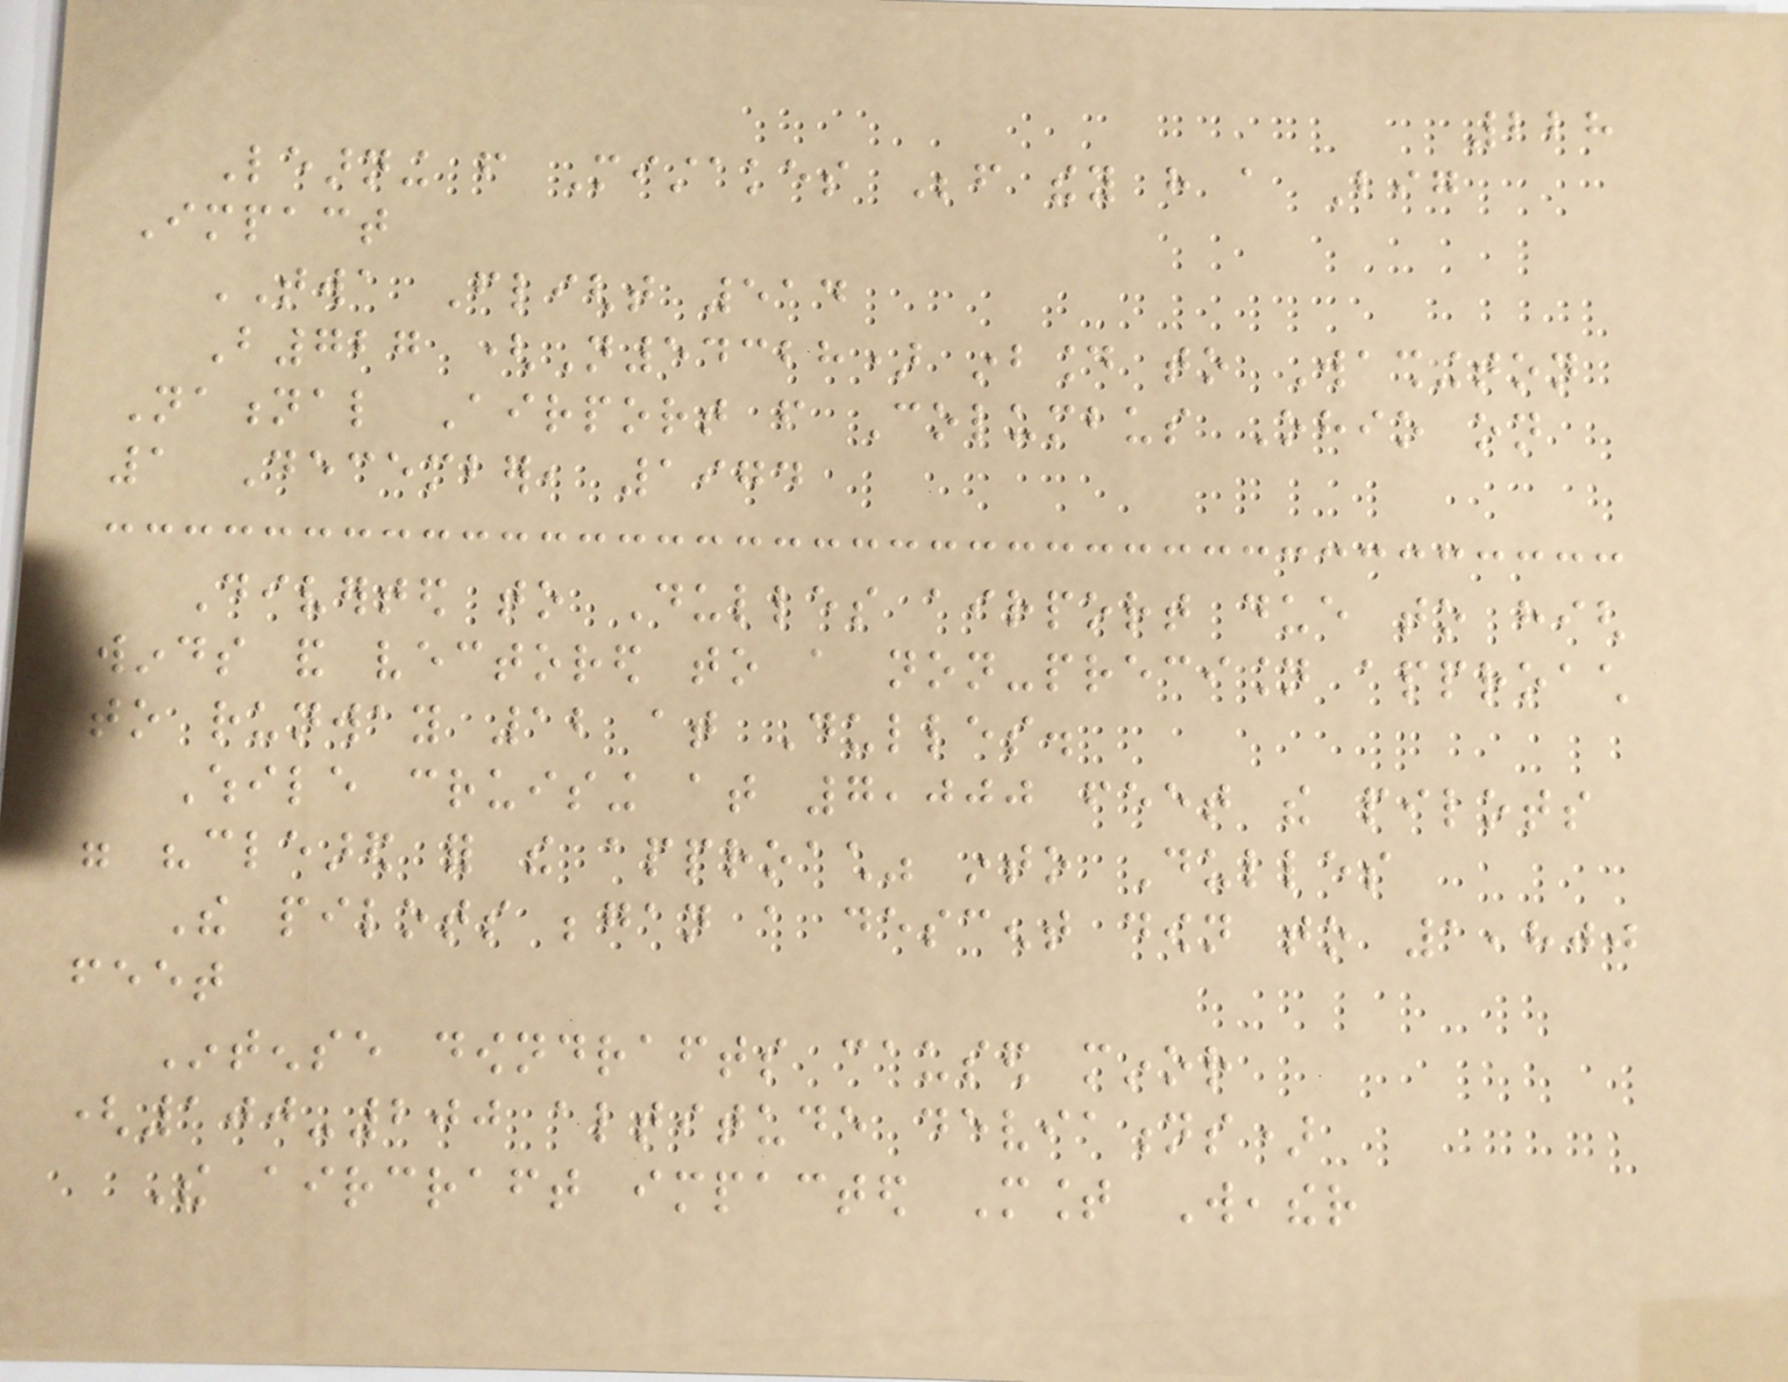228
Learning from Mistakes Before they have a Big
Impact
TWA Flight 514
B727 (N54328) inbound to Washington
National Airport from Columbus Ohio on
1 December, 1974
Diverted to Dulles airport due to high
winds and vectored to a non-precision approach
to runway 12 at Dulles.
While cruising at 7,000 feet the pilots
were "cleared for the approach" into Dulles
The pilots began a descent down to 1,800
feet
Intense downdrafts caused minor
(100-200 altitude deviations)
The aircraft impacted Mount Weather
